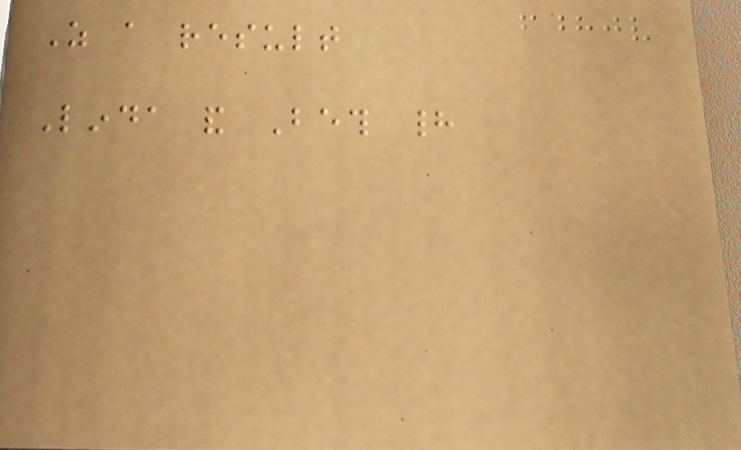As a result
Linda and Beth had
